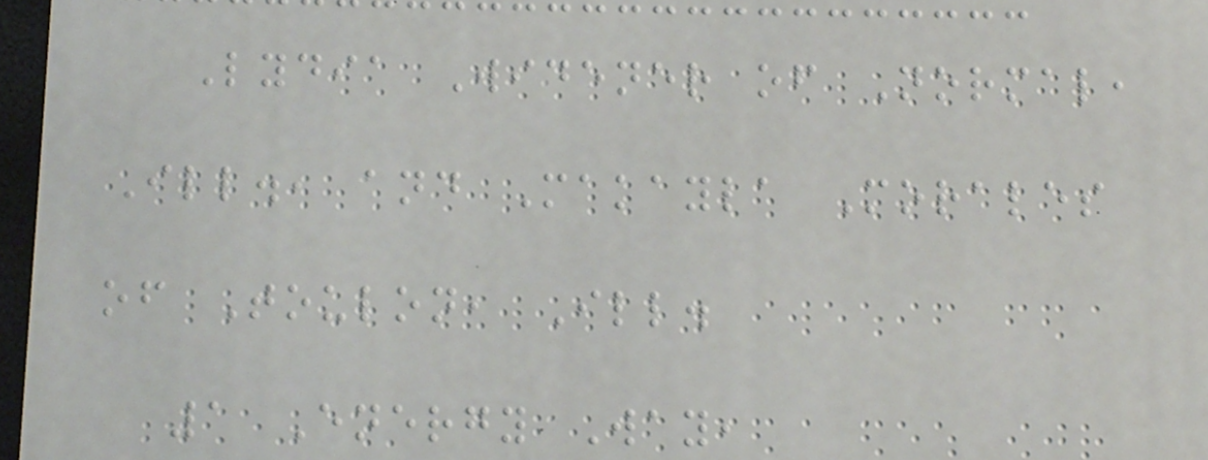Lydia Widener of Normal,
Ill., and Makayla Morales
of Toulon, Ill.
1 Energy Way,
